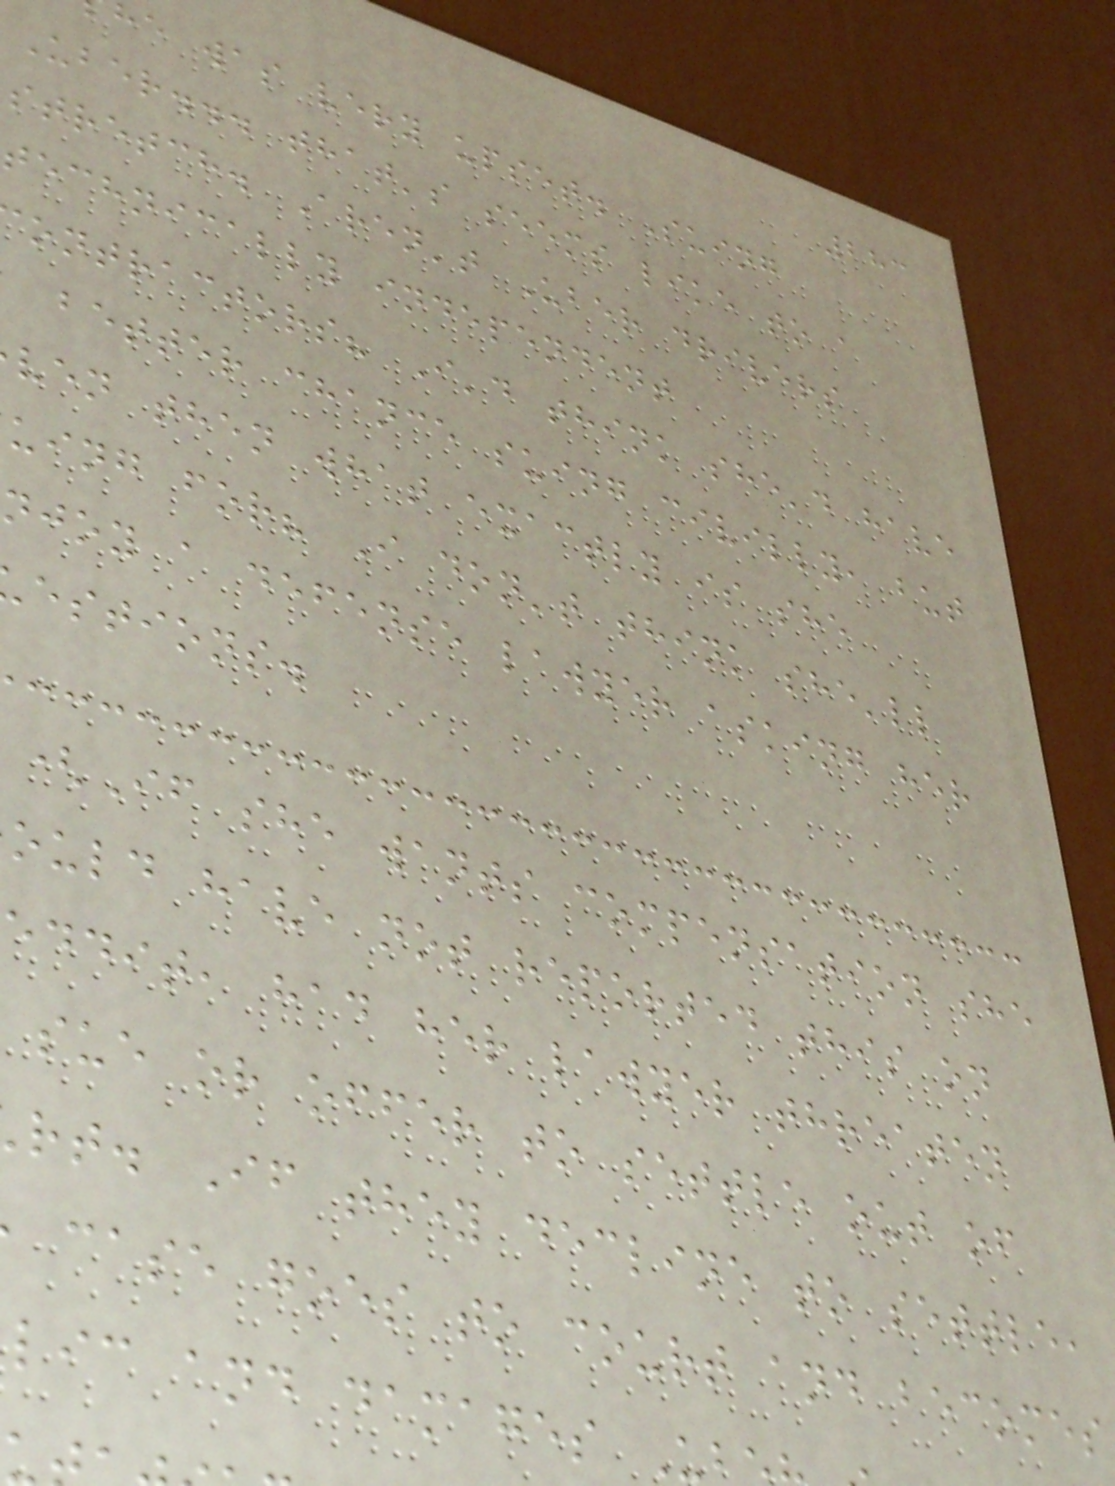283
he was very upset. Suing
Uber... that's seems like to a
stretch. Aren't Uber drivers
technically independent
ontractors? I'd think she'd have
better chance suing civilly, but
ven then what exactly is she
uing for? I don't think she'll
njoy a defense lawyer asking her
estions.
(If she wants compensation she
ould have not reported this on
eddit, had her lawyer threaten
sue or offer to settle out of
rt. If they decline to settle,
case goes to court and becomes
lic and damages U
